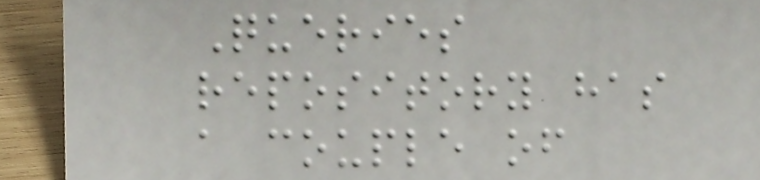Queries
repository has
a couple of
